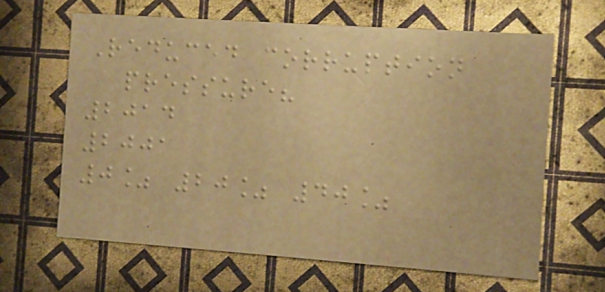Reduced corruption
pressure?
2014
2001
0% 20% 40%
